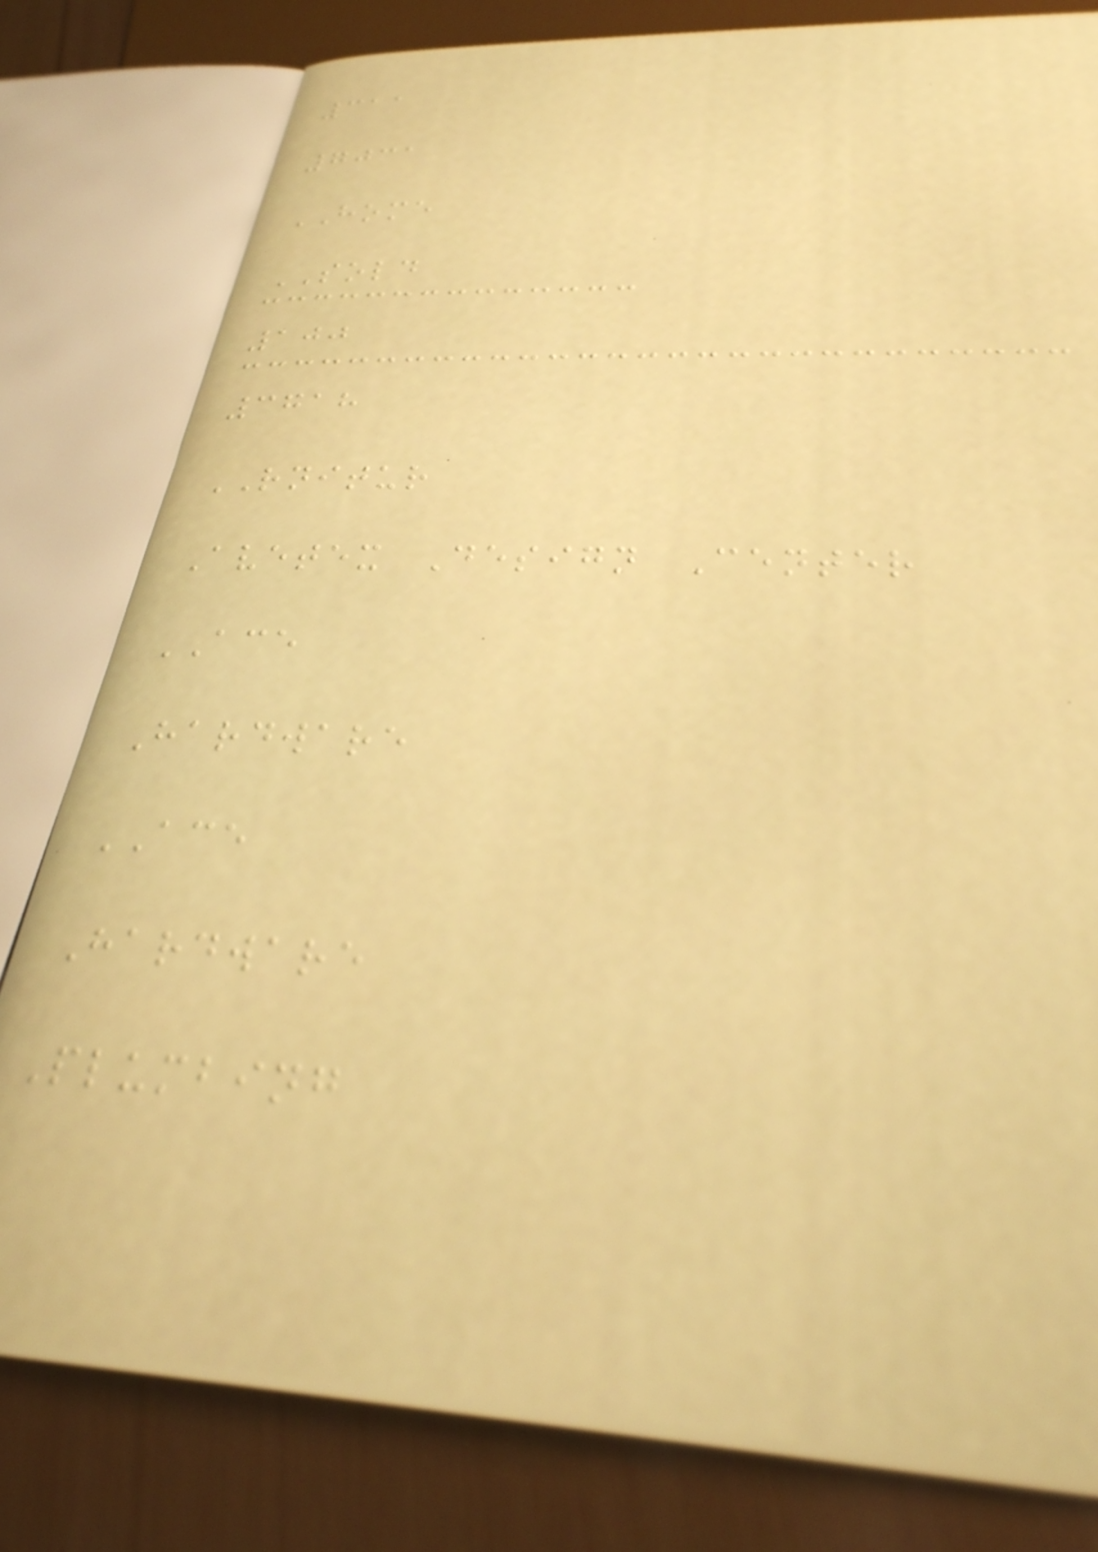311
7031
HOME
SOLD
100
3718
RNITUR
Avetex Design Center
ACE
Hardware
ACE
Hardware
Plumbing
